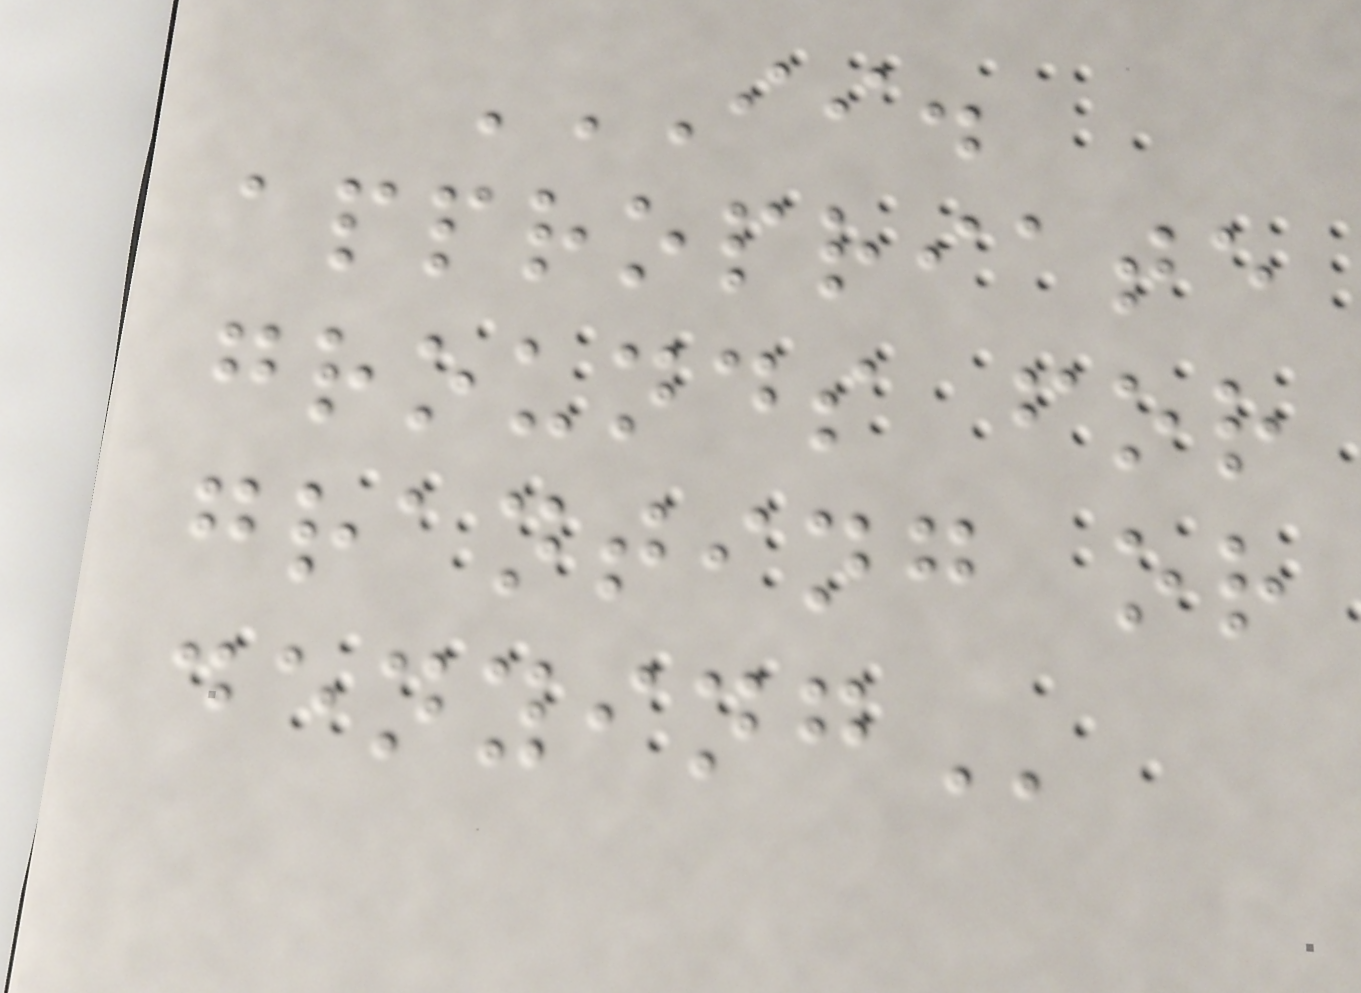II.
APPROPRIATE
GROUNDS FOR
GRANTING OR
DENYING
